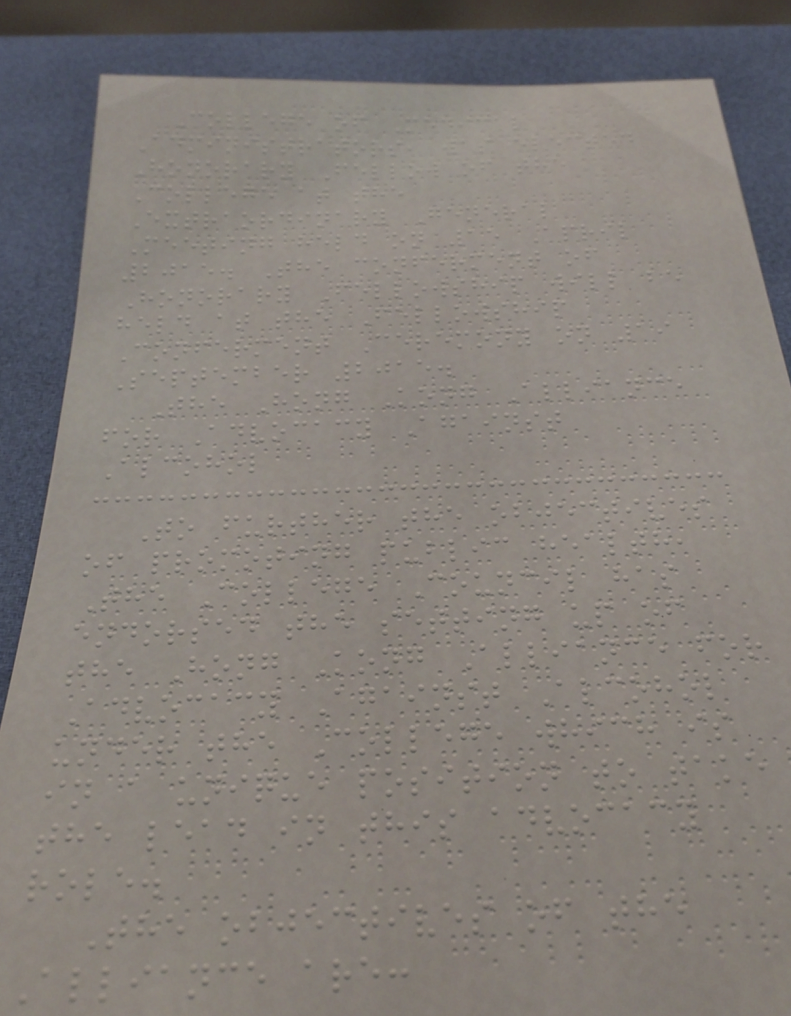College of Medical
Administrators, was elected
Honorary Fellow of the
College at the
Extraordinary General
Meeting held on 15 April
2015. The conferment of
Honorary Fellowship will be
held at the Fellowship
Conferment Ceremony on 19
September 2015.
The Hong Kong Alliance
for Advocacy Against
Alcohol
To further the objectives
of promoting public health,
The College Council has
endorsed the setting up of
the Hong Kong Alliance for
Advocacy Against Alcohol
under the College which is
in a unique position to take
the lead in this advocacy
role.
The objectives of the
Alliance are:
